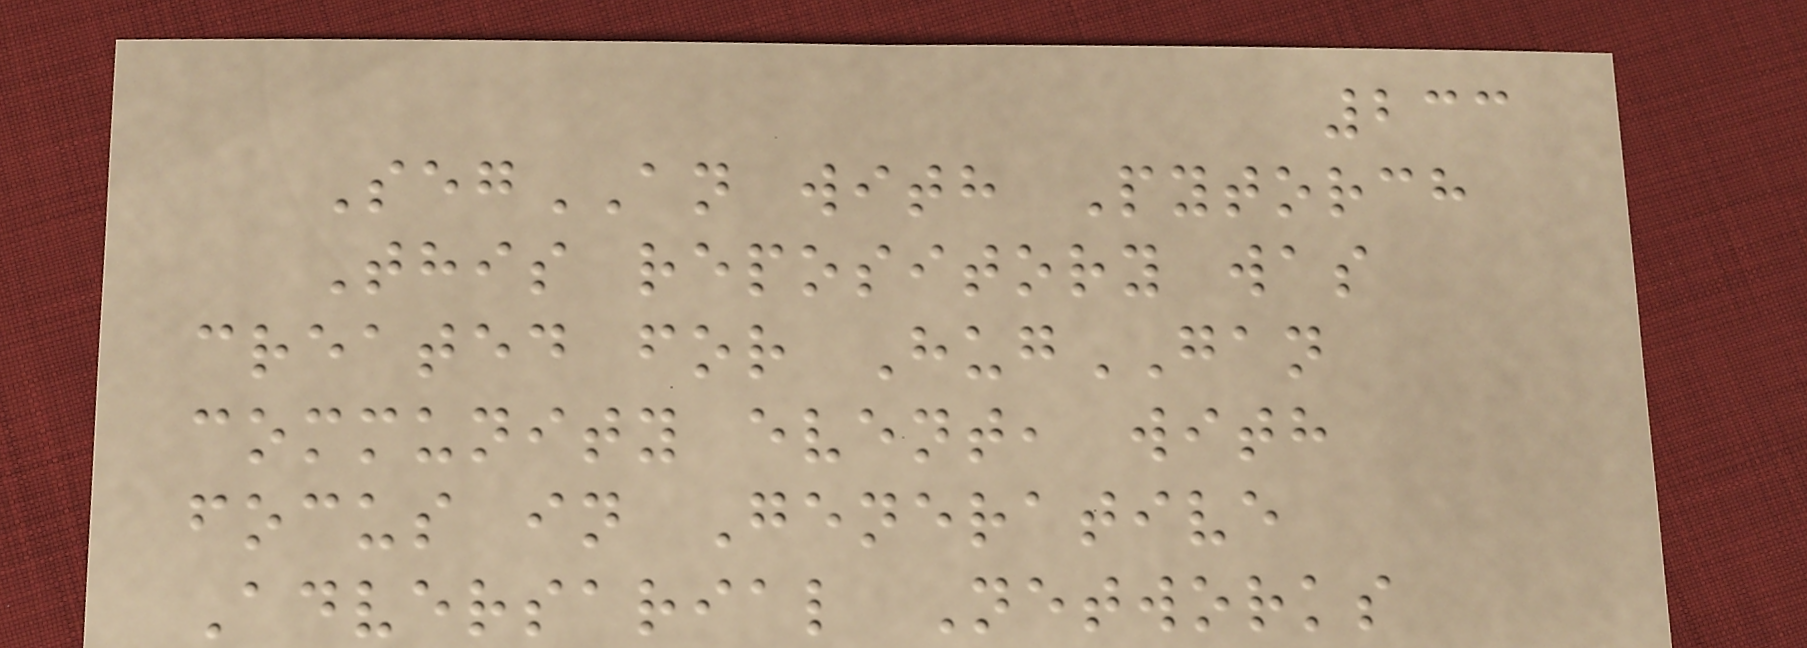233
SegAN with Pytorch
This repository was
created for HugGAN
community event, with
focus in Generative
Adversarial Networks
